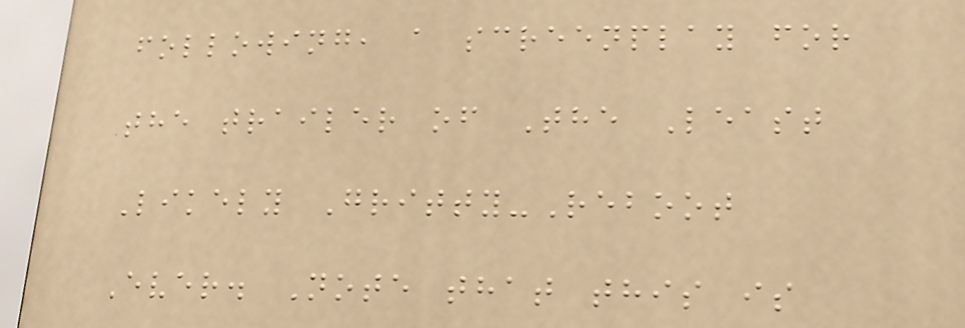following, a screenplay for
the trailer of The Least
Likely Gritty-Reboot
Ever. Note that this is
